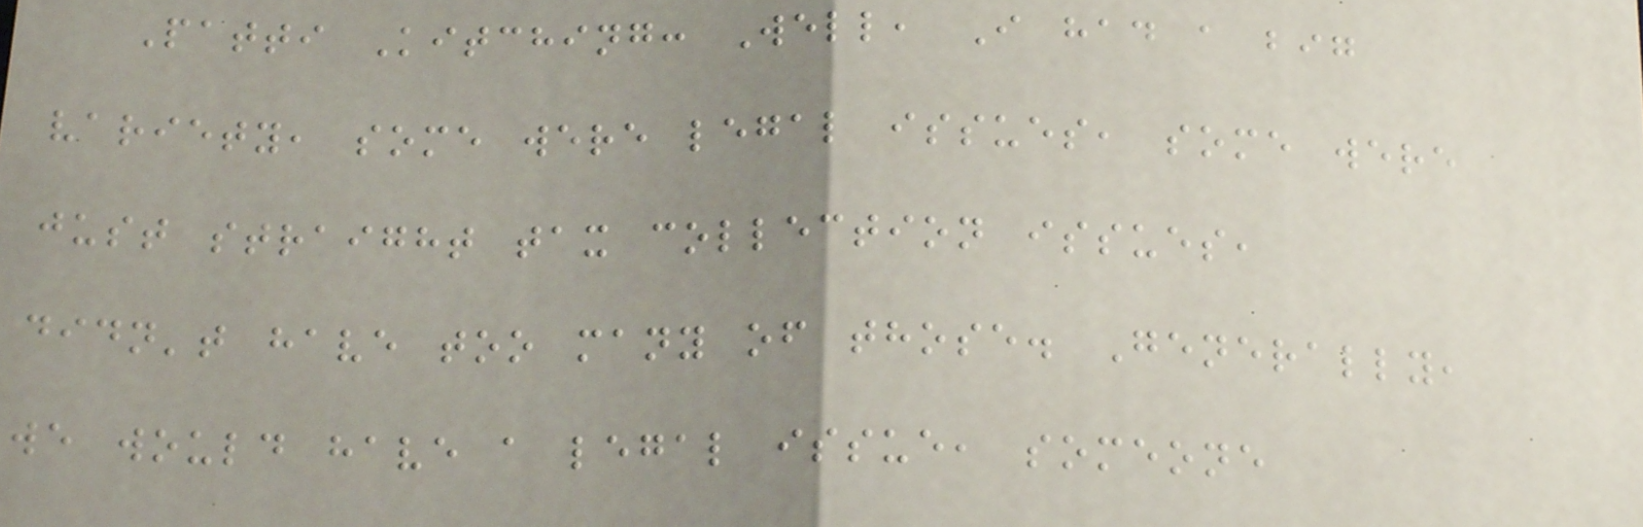Patti Kitching: Well, I had a big
variety, some were legal issues, some were
just straight tax collection issues,
didn't have too many of those. Generally,
we would have a legal issue, someone
